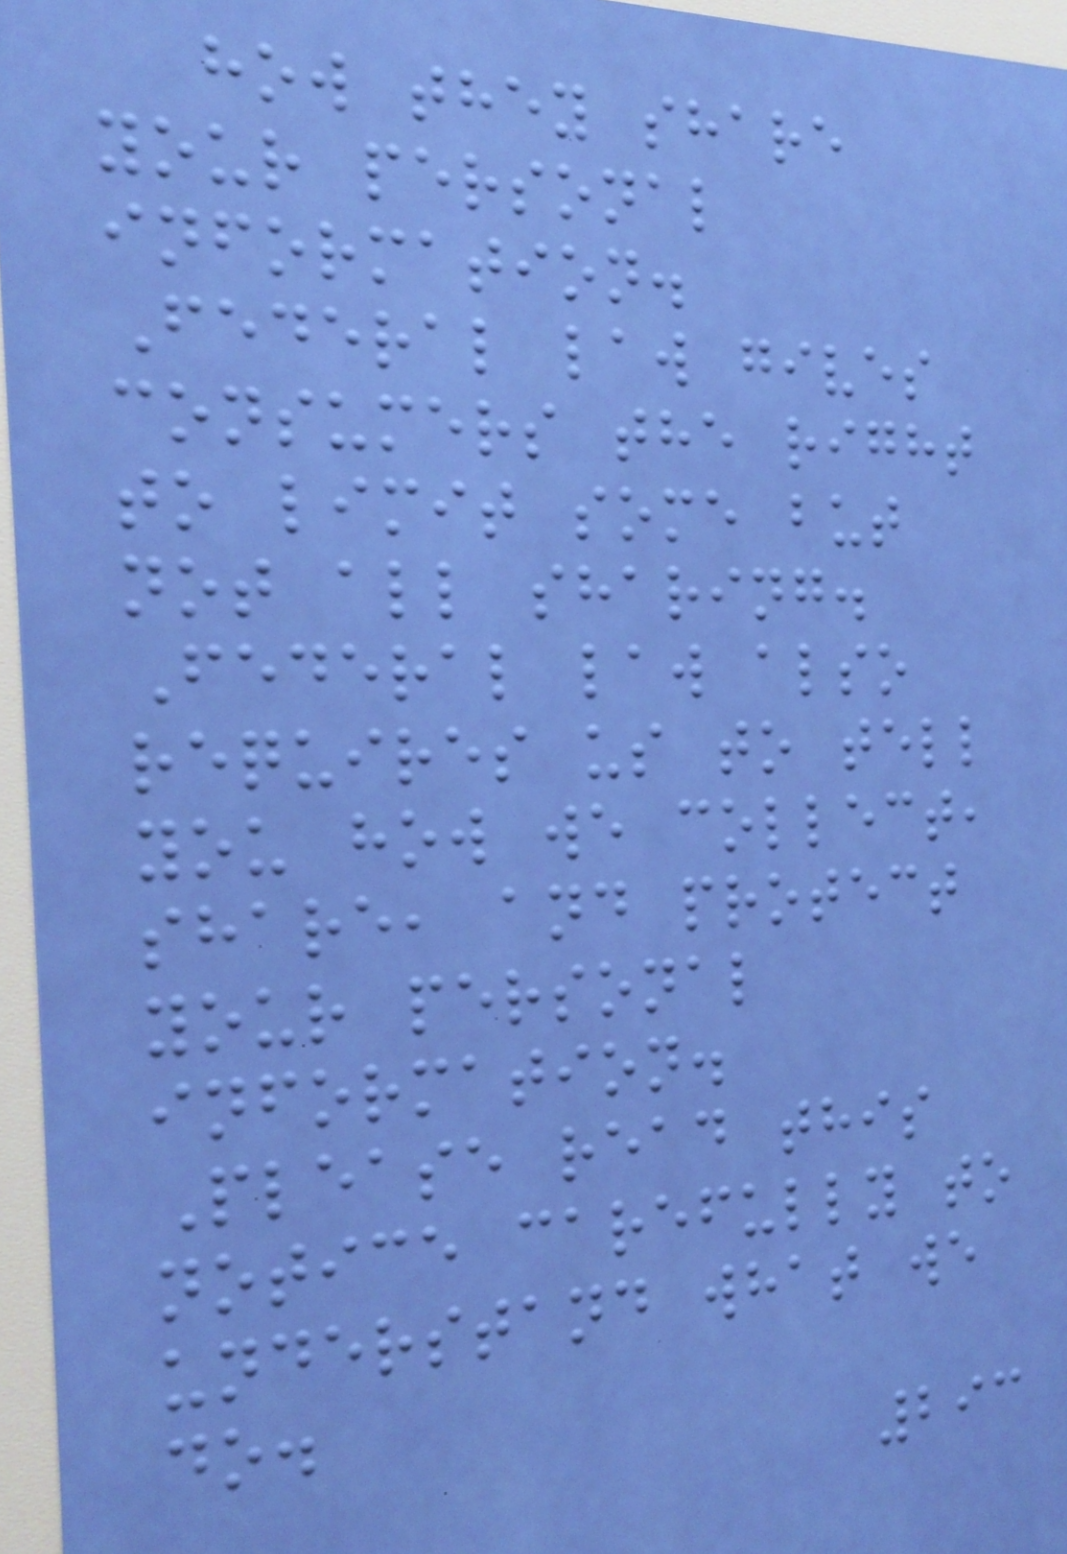how they share
your personal
information.
Federal law gives
consumers the right
to limit some but
not all sharing.
Federal law also
requires us to tell
you how we collect,
share, and protect
your personal
information.
Please read this
notice carefully to
understand what we
do.
293
